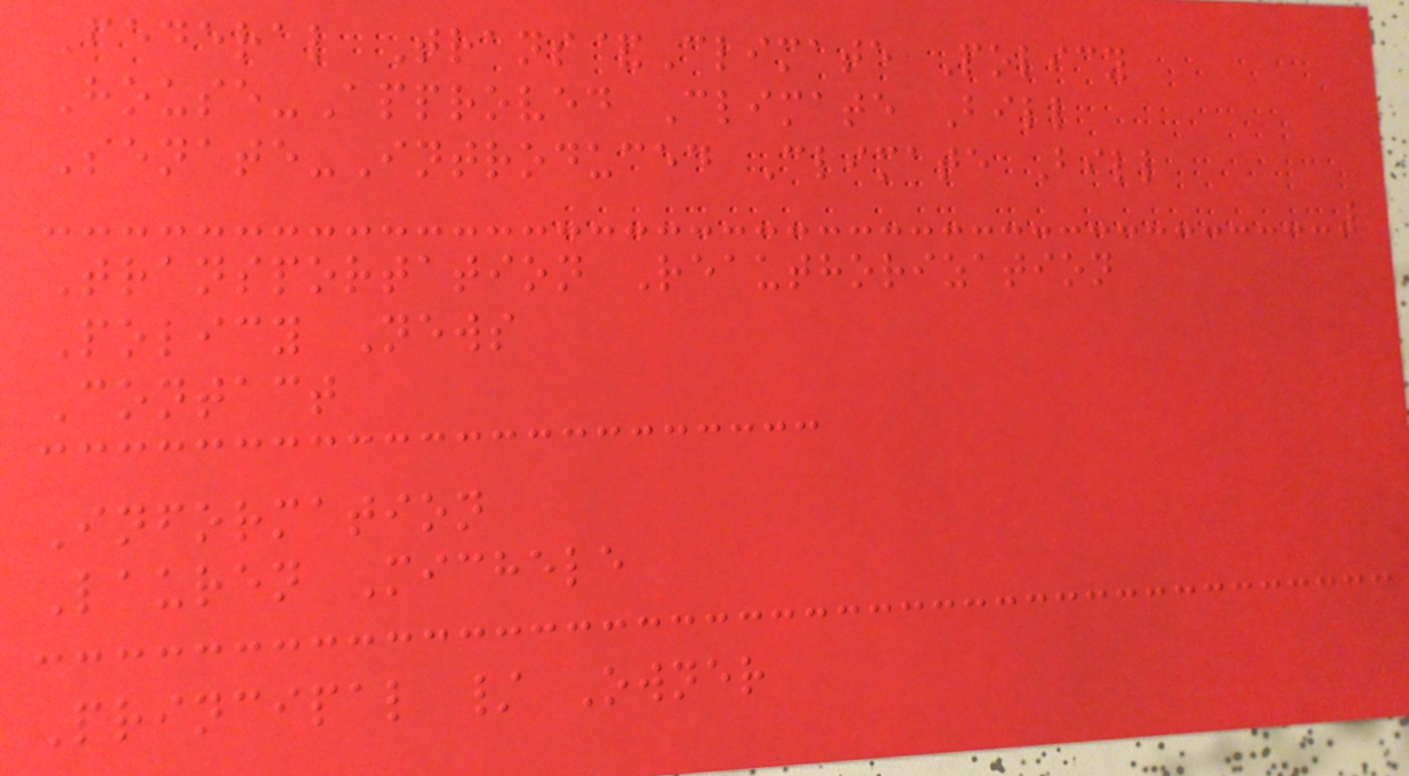Federal Trans&Climate Policy
House-Approved Climate Bill
Senate-Introduced Climate Bill
Transportation Reauthorization
Policy News
Contact
Information
Lauren Michele
Principal / Owner
